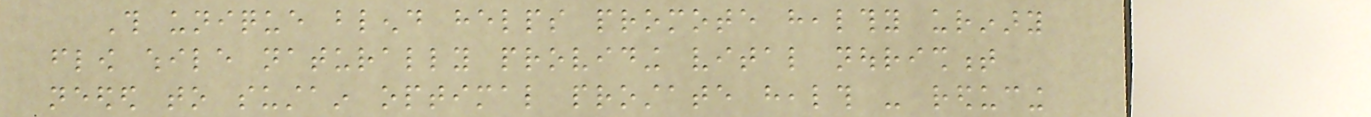This unique blend helps promote healthy urinary
flow while naturally providing vital nourishment
needed to sustain optimal prostate health - reducing
